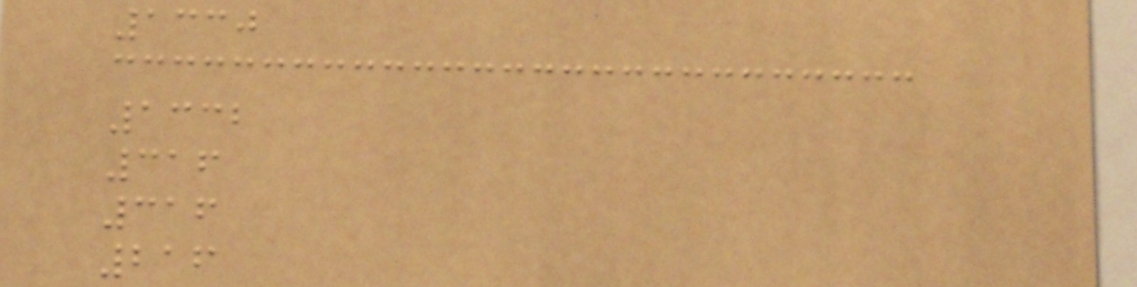1330
1332
316
316
216
